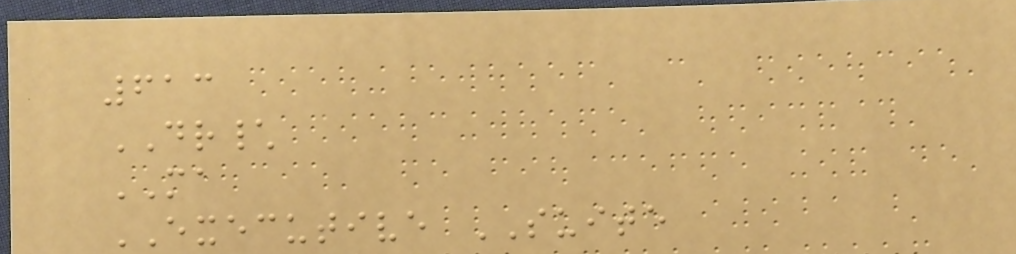613
DR\
MA
EXECUTIVE SUITE
